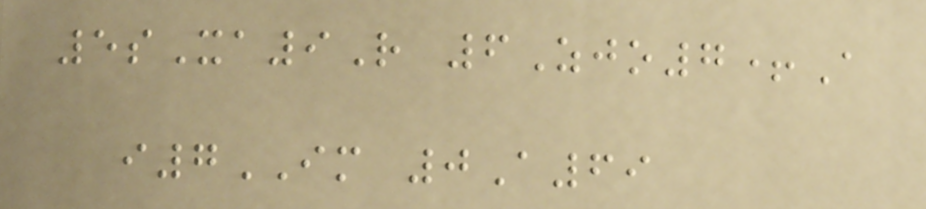5sXa9R 6Zjo7+A
i7IM 0A69
